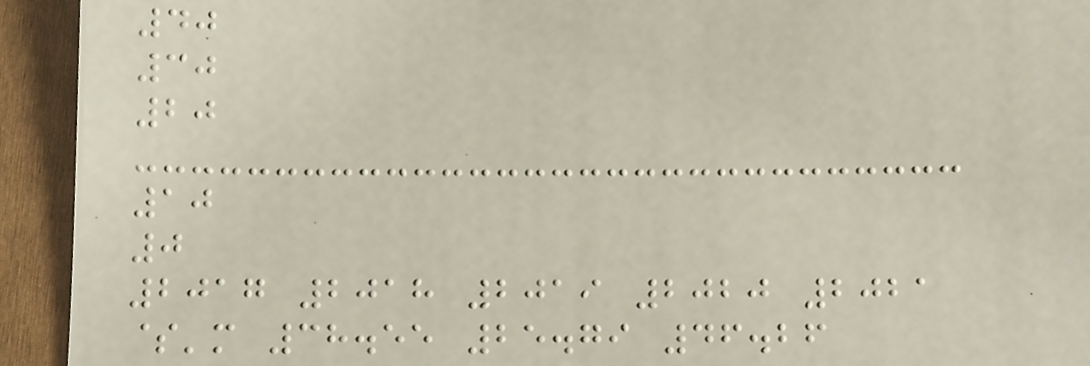40
30
20
10
0
2017 2018 2019 2020 2021
$'m 38.55 25.79 46.26
